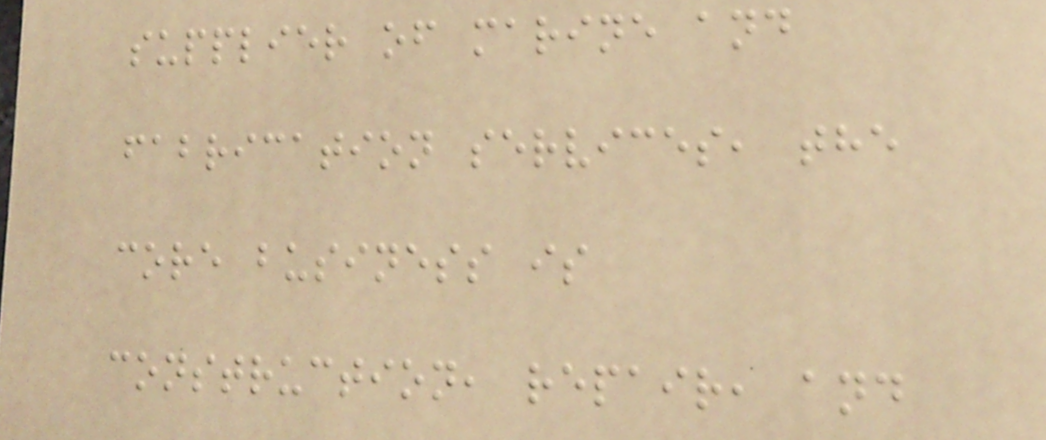supplier of marine and
fabrication services, the
core business is
construction, repair, and
